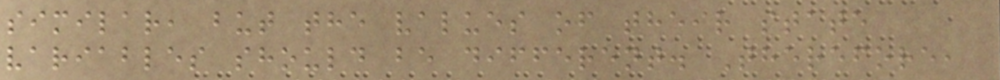similar, but the values of their state
variables should be different. Therefore,
